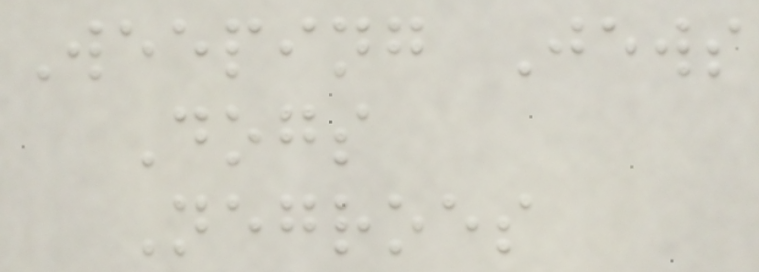Weeping Jews
Dogs
Negroes
